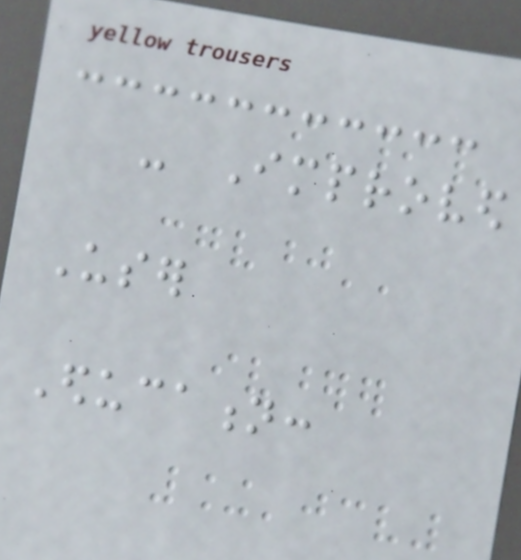- Improved
User
Education:
